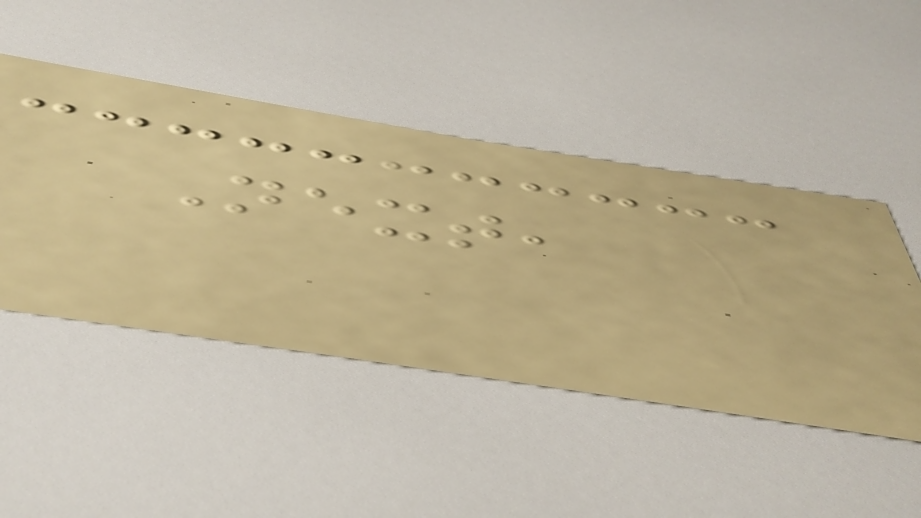Next,
